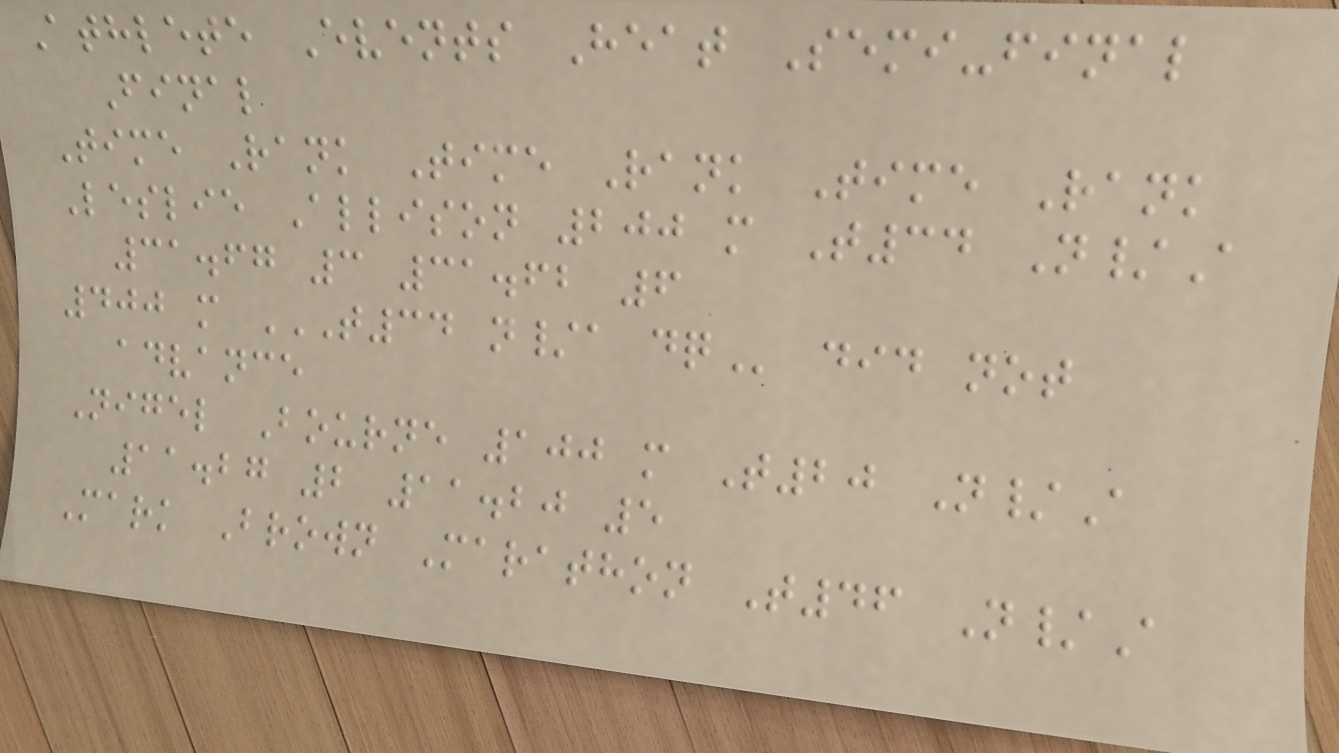Athlete Events Heat Semi-final
Final
Time Rank Time Rank Time Rank
Leslie Allison 200 m T34 N/A
31.67 3 31.62 6
400 m T34 N/A DQ did not
advance
Nigel Bourne 100 m T20 N/A
11.27 2 11.20 5
Mark Brown Marathon T46 N/A
